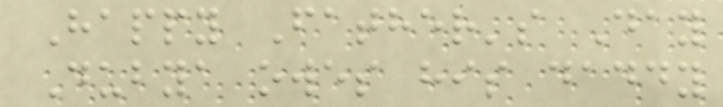Happy Father's Day
Dubya owes his daddy
